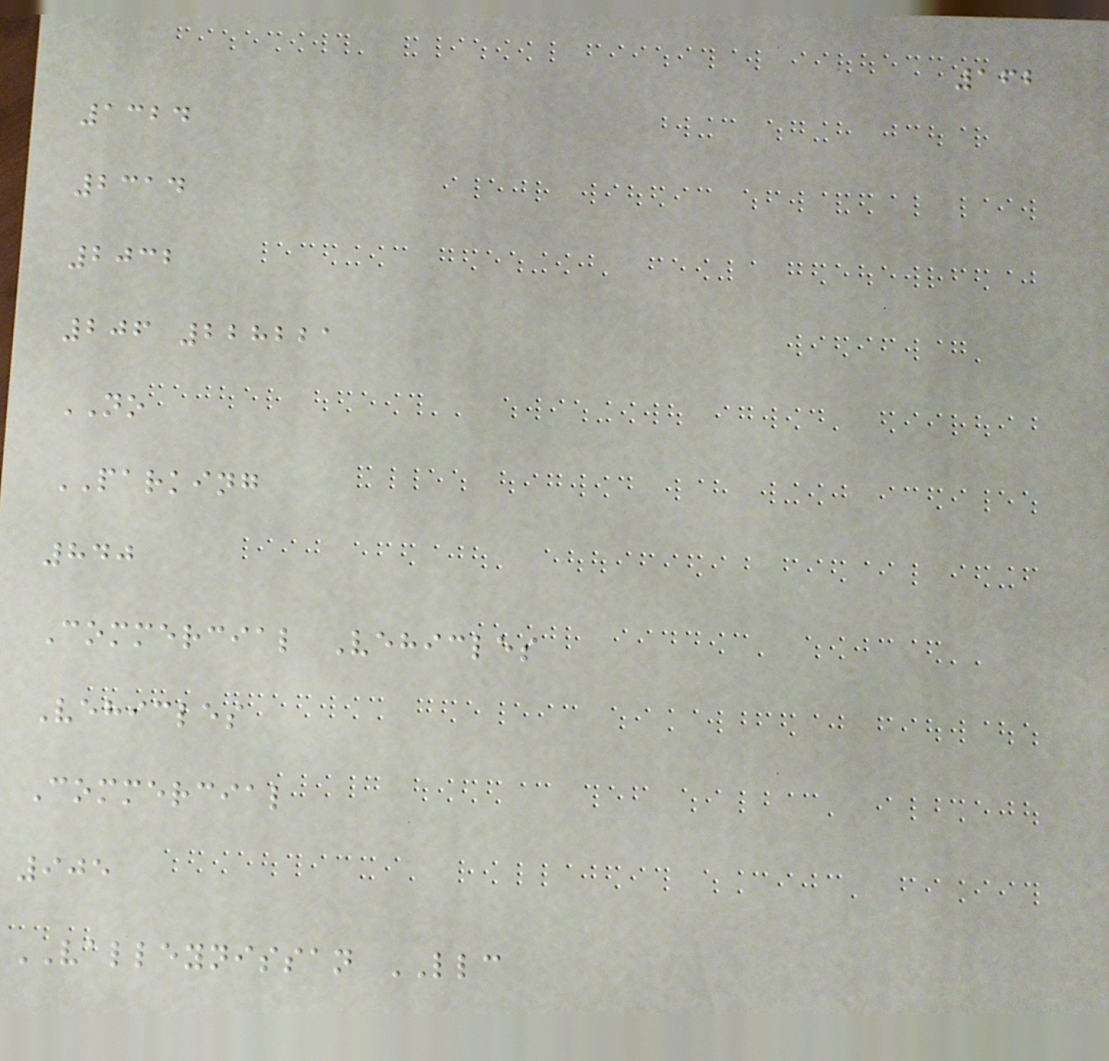162
1324
2314
2032
206 228221
NO
PARKING
840
Commercial Vehicles
Vehicles
Commercial
905
VALLEYNISSAN LLC
